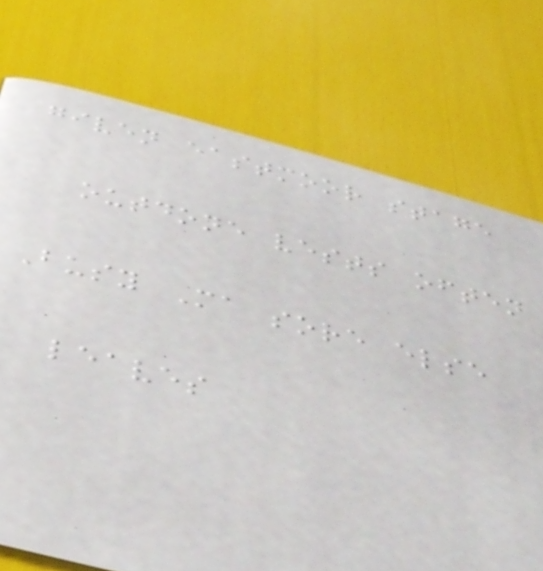given eastmoor stage
outdone vests often
Busy Ma sore else
leaves
